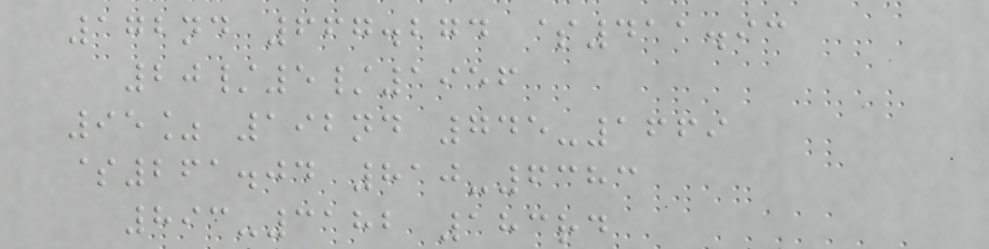172nd 667.274 $411.93
20/5/1956
95% 192nd 745-1669
$261.04 810-6383
893-3182 183rd
